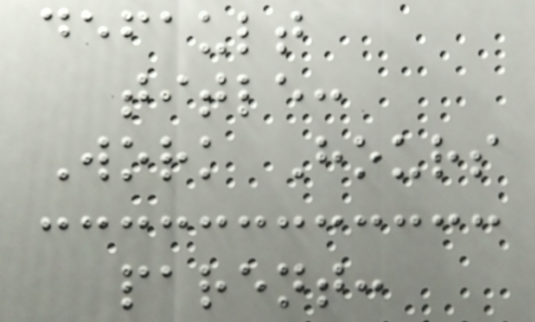default
title:
Work Hours
parent:
